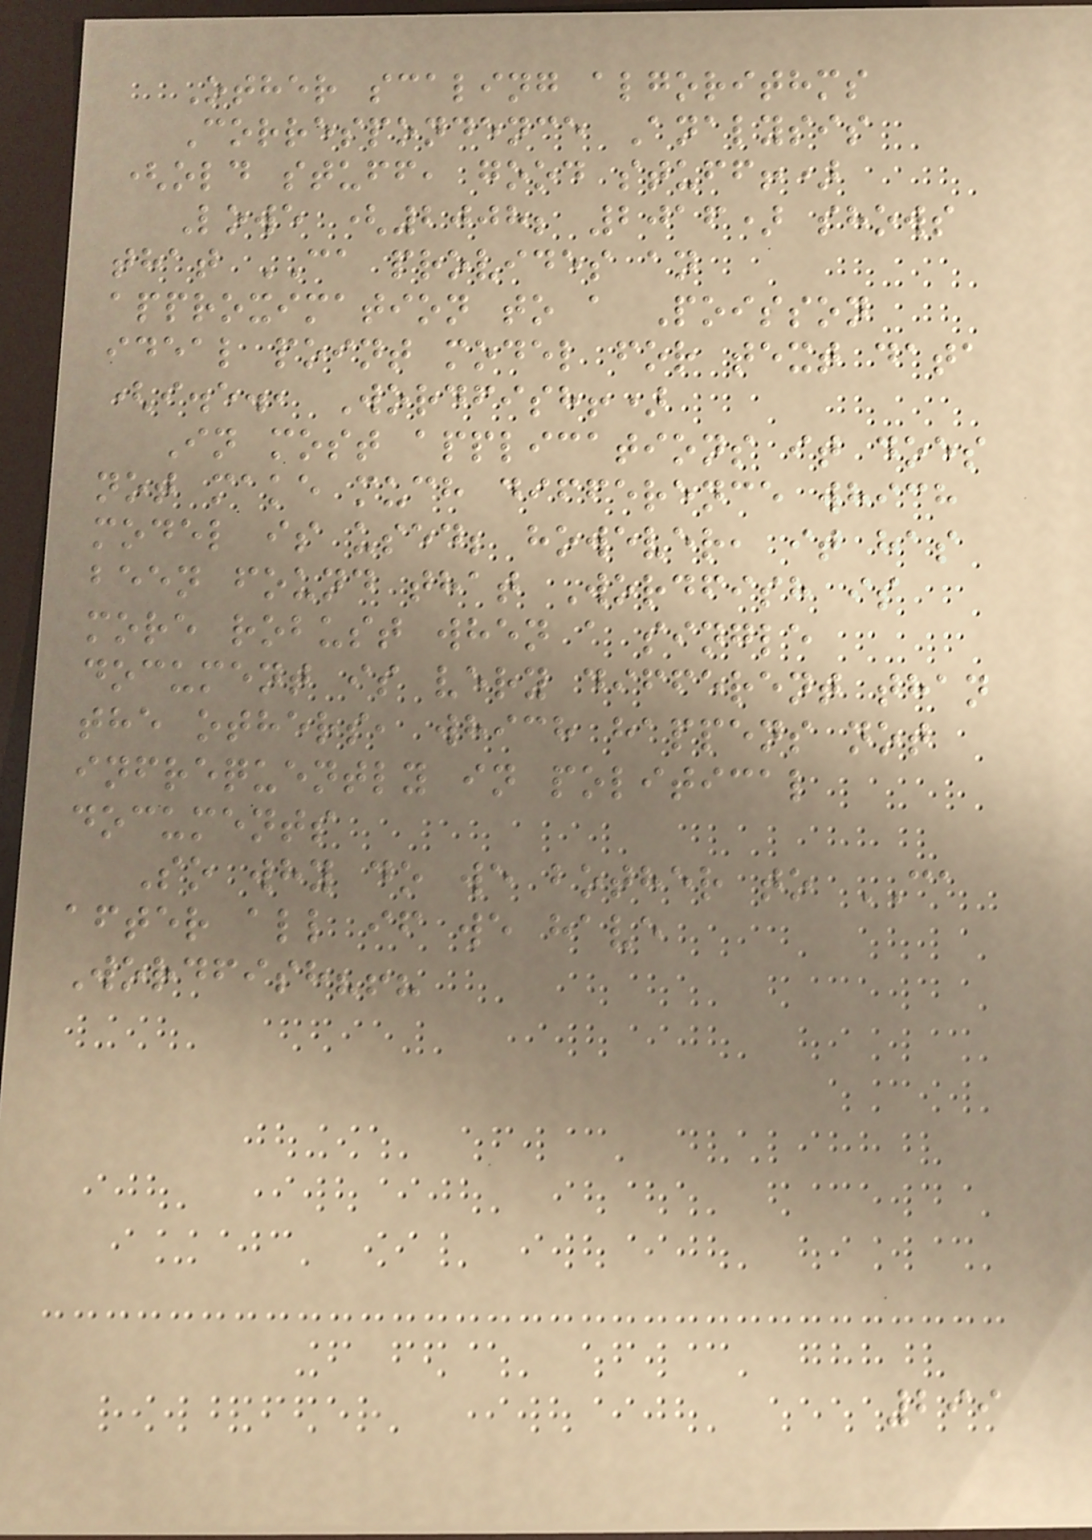Other scaling algorithms
Correspondence Analysis
(old stuff, good stuff!)
Lowe (2008; 2016) shows
that CA provides an
approximation to a Poisson
ideal point model for text data
(i.e., Wordfish!)
In most applications it does
not make much difference which
model is used; however, it has
been found that Wordfish is
more robust when a single
document is very different than
the others, which happens not
infrequently in political
documents
So why do we bother to CA
after all if we have
Wordfish?!?
299
